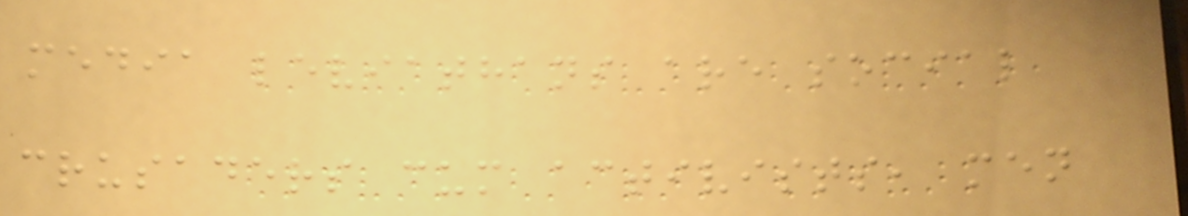media leviathans are social
crusaders cum activists, men
